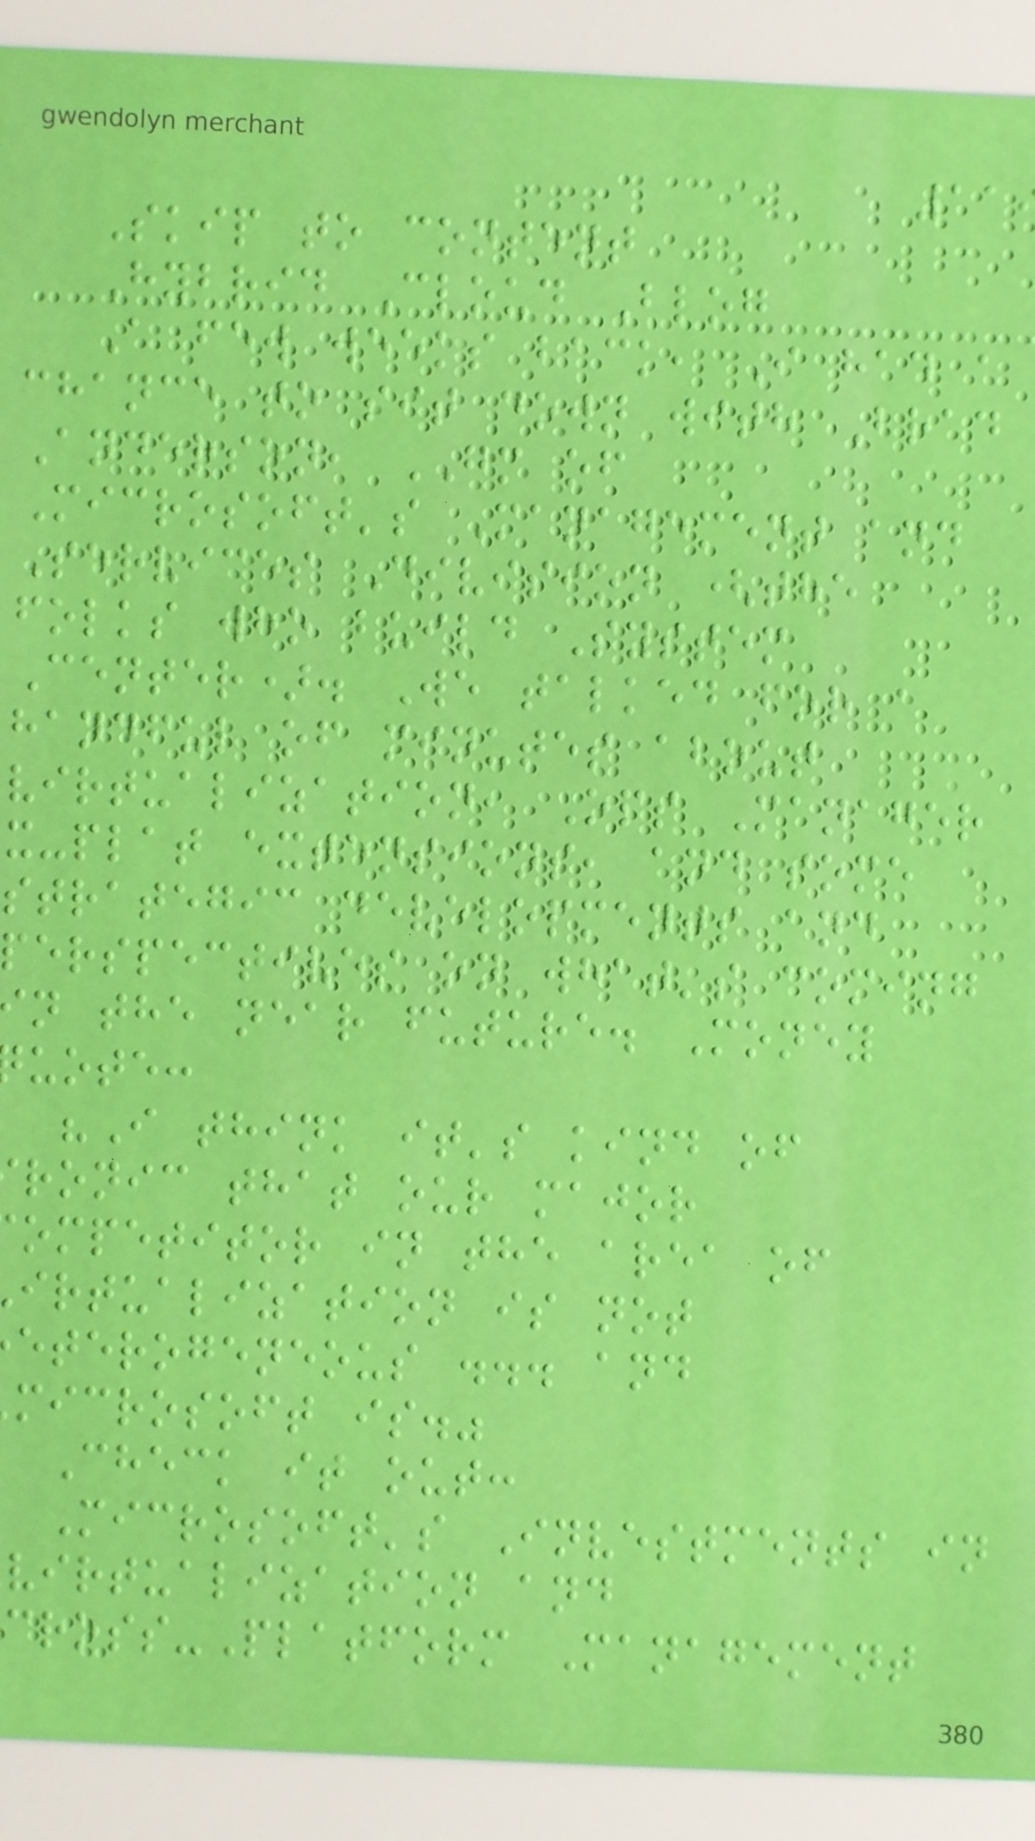Skip to content
Hybrid Cloud Blog
A few weeks back, I had a
chance to sit down with Brad
Anderson, GM of
Microsoft's Management and
Services Division (the
folks who build System
Center). We talked for a
handful of minutes about
virtualization, Ops Manager
x-plat extensions, and some
strategic developments and
perspectives on what's coming
n the near future. Money
uote:
"I think it's kind of
ronic that our major
ompetitor in the area of
irtualization is not
eterogeneous ... and
microsoft is."
Check it out:
Microsoft's Investments in
virtualization and
ross-Platform Management
